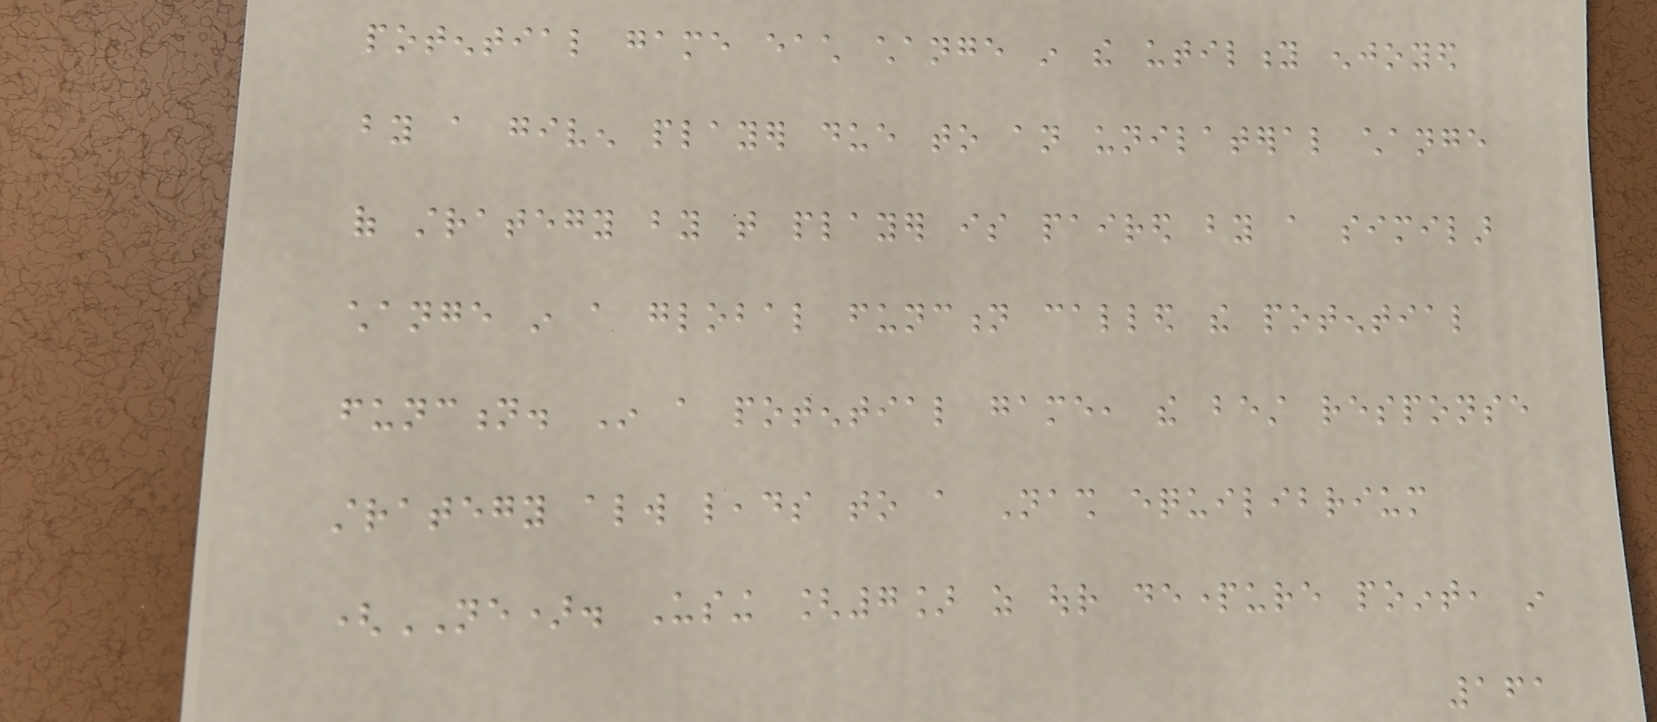potential game each change in the utility enjoyed
by a given player due to an unilateral change
of strategy by that player is paired by a similar
change in a global function called the potential
function. In a potential game, the best response
strategy always leads to a Nash equilibrium
(NE). Using [7] as our departure point, in
161
